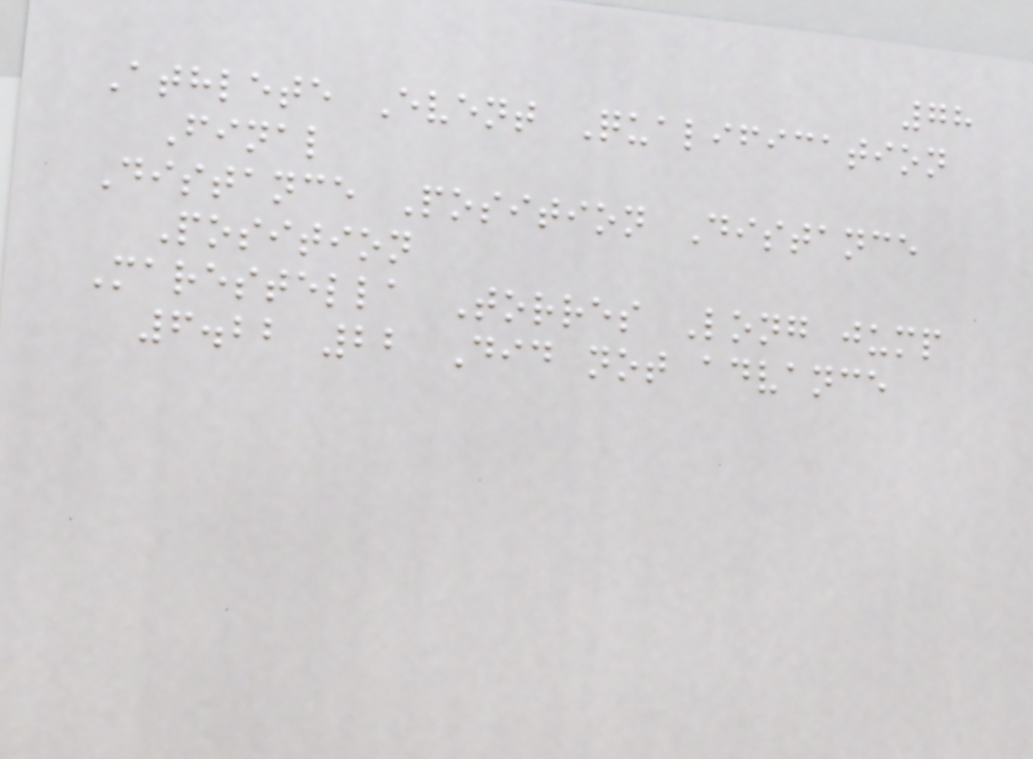78
Athlete Event Qualification
Final
Distance Position Distance
Position
Marestella Torres Long jump
6.22 22 Did not advance
